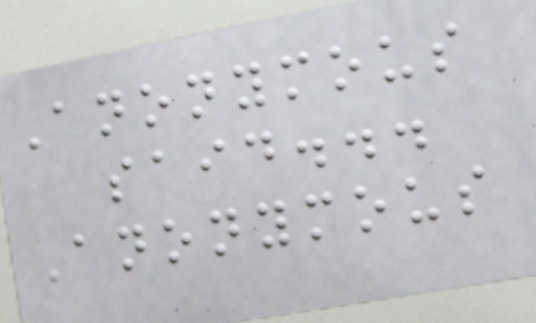Anonymous
said...
Anonymous
